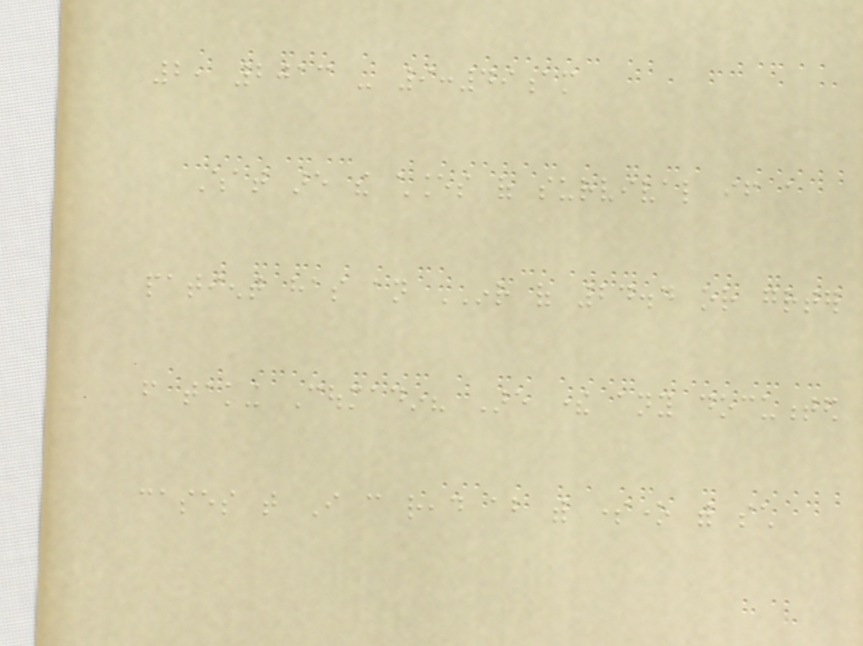2, 2013 - 9:49am
What are the chances of survival if a
patient has an INR of 24.4 or greater
from taking Coumadin? Are there any documented
cases that I can read about with someone with such
